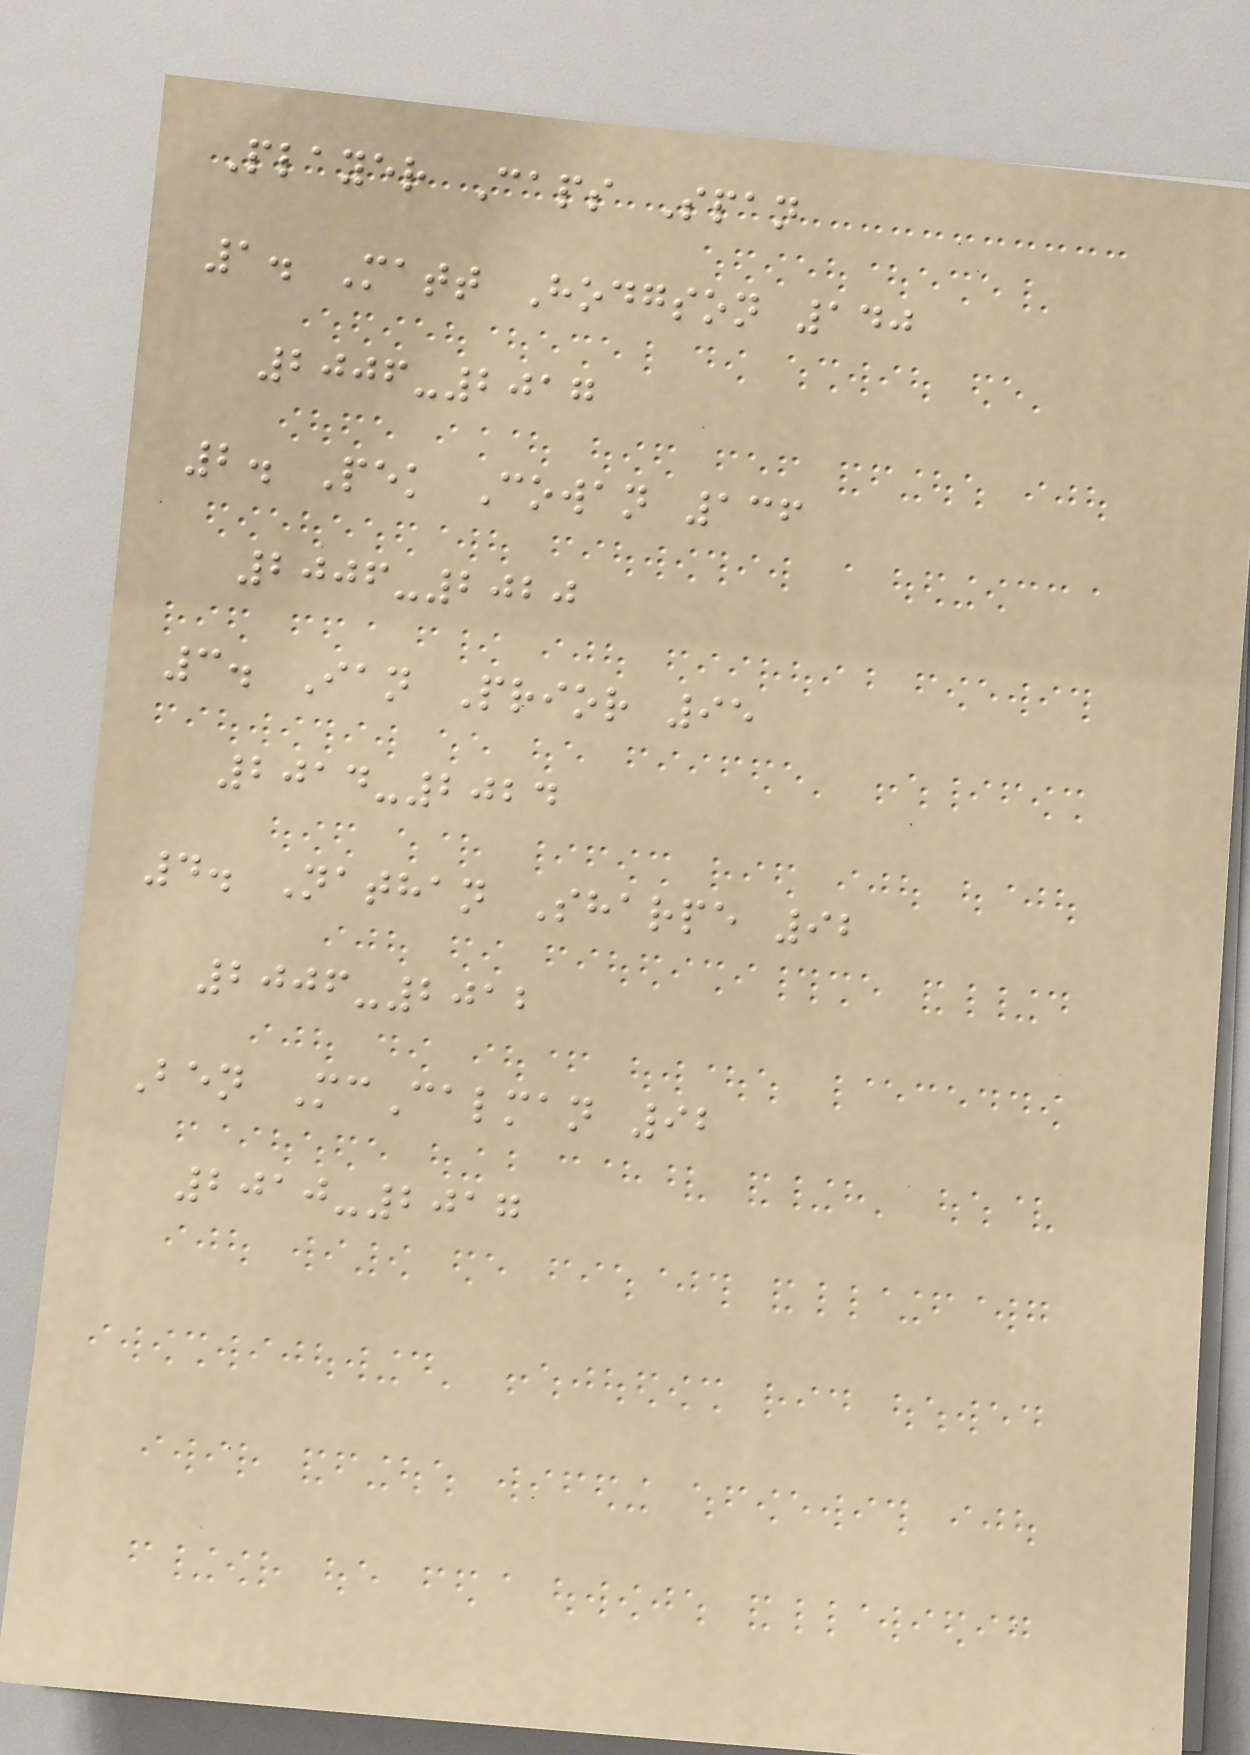Player Caps Span
1. Matt Hodgson 140
2006-2017
2. Pek Cowan 136
2006-2020
3. Ian Prior 95
2014-2024
4. Nathan Sharpe 92
2006-2012
Ben McCalman 92
2010-2017
